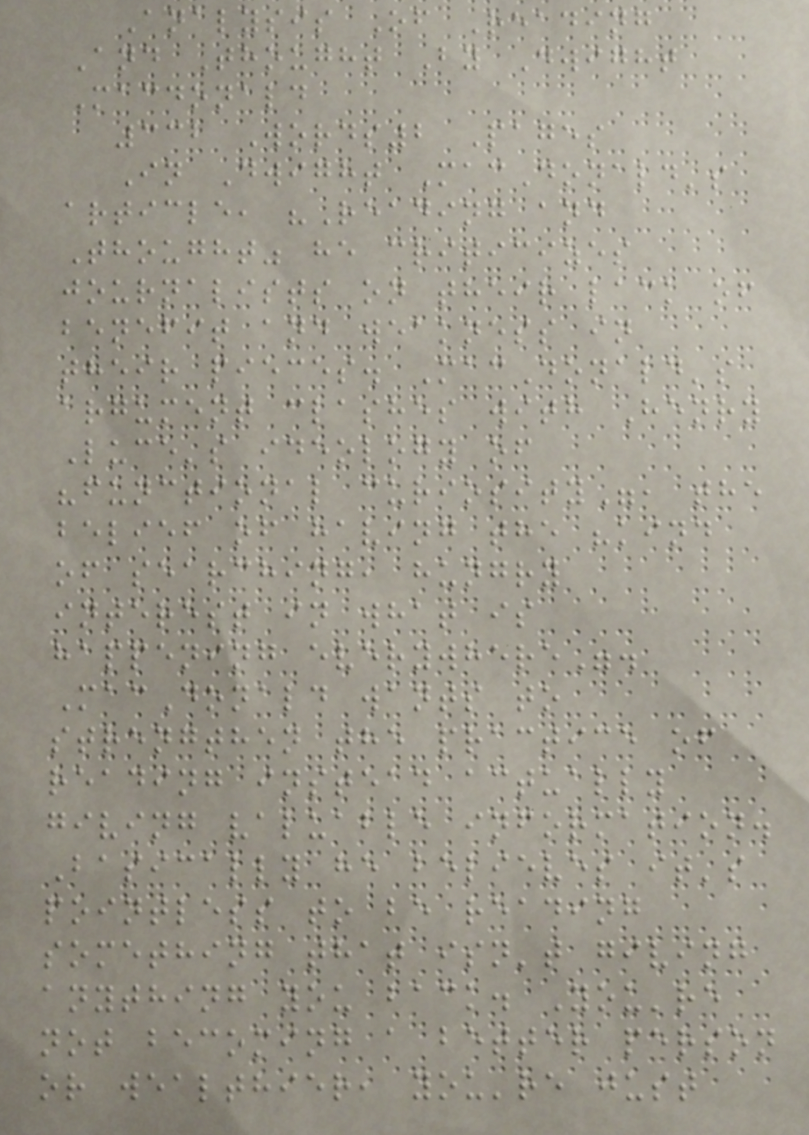Analysis Of Reading
And Thought By Dwight
Macdonald
332 Words2 Pages
In Dwight MacDonald's
article, "Reading and
Thought" he criticizes
journalists on their lack of
benefit and weakness in
their pieces. MacDonald's
argument clashes with Henry
Luce's ideology of
"functional curiosity", the
belief of having the "kind
of searching, hungry
interest in what is
happening everywhere".
MacDonald wants to
strengthen the practice of
reading instead actually
giving valuable information.
Basically he believes it's
pointless to be reading
something that isn't giving
anything you back. You're
not becoming a better person
or wealthier, you're just
